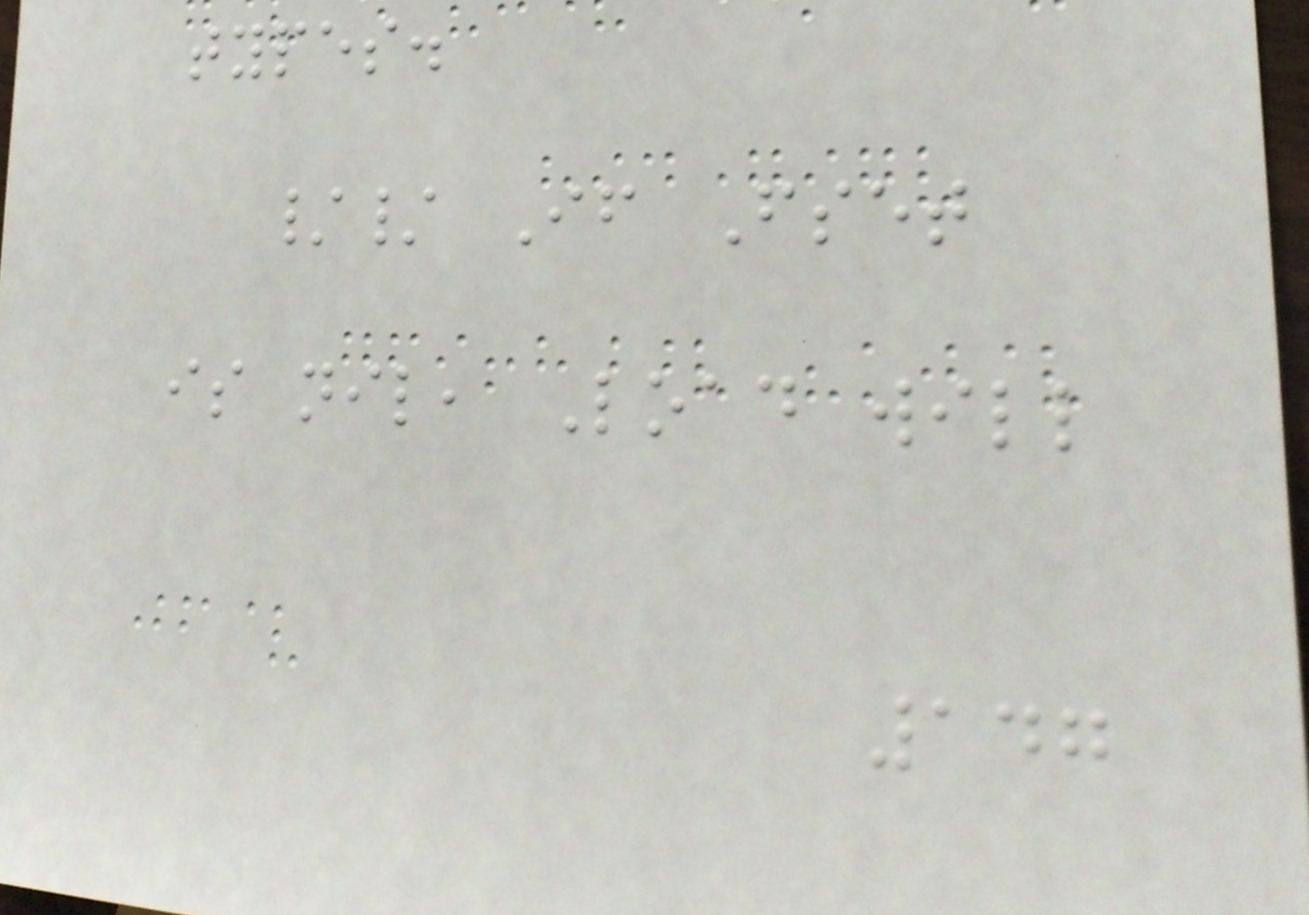types.
// If Fset
is nil, Load will
147
